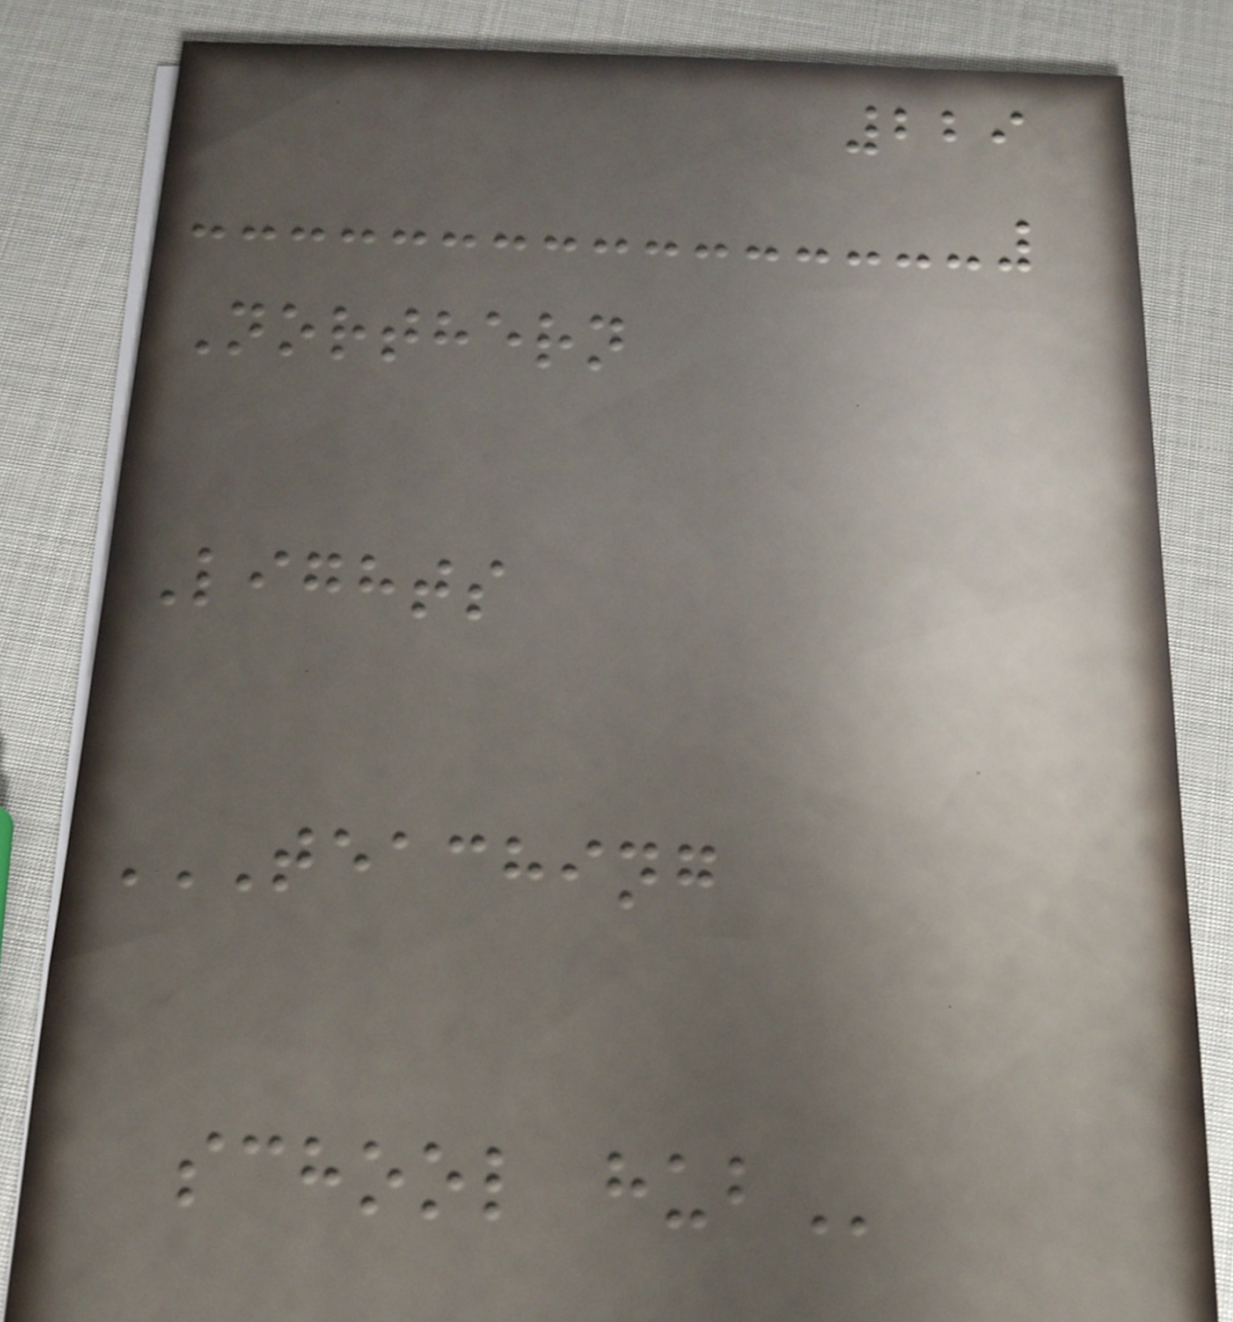229
Northern
Lights
TEACHING
SCHOOL HUB
